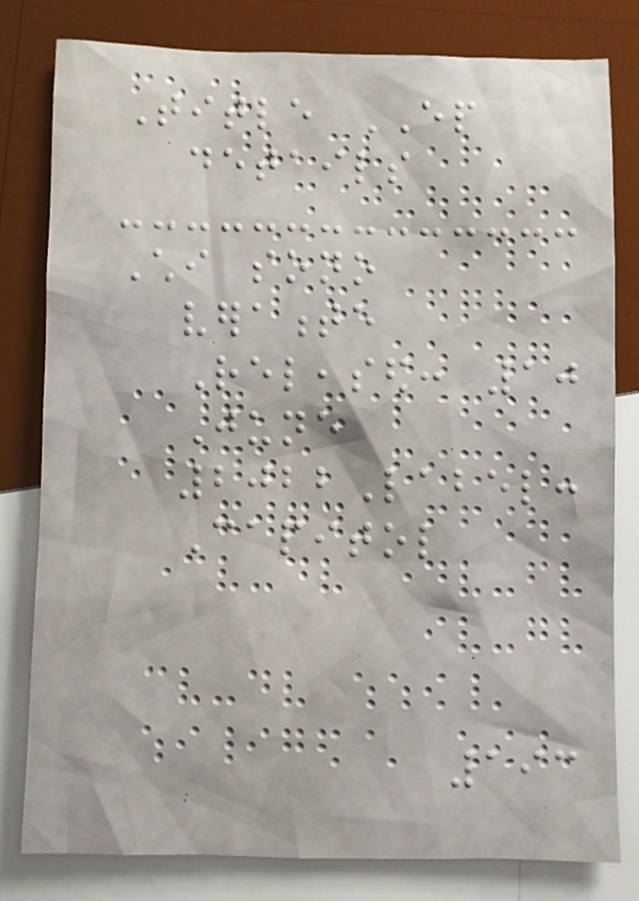Title EP
details
Chi sono
veramente
Released: 10
June
2022Label:
Capitol
193
